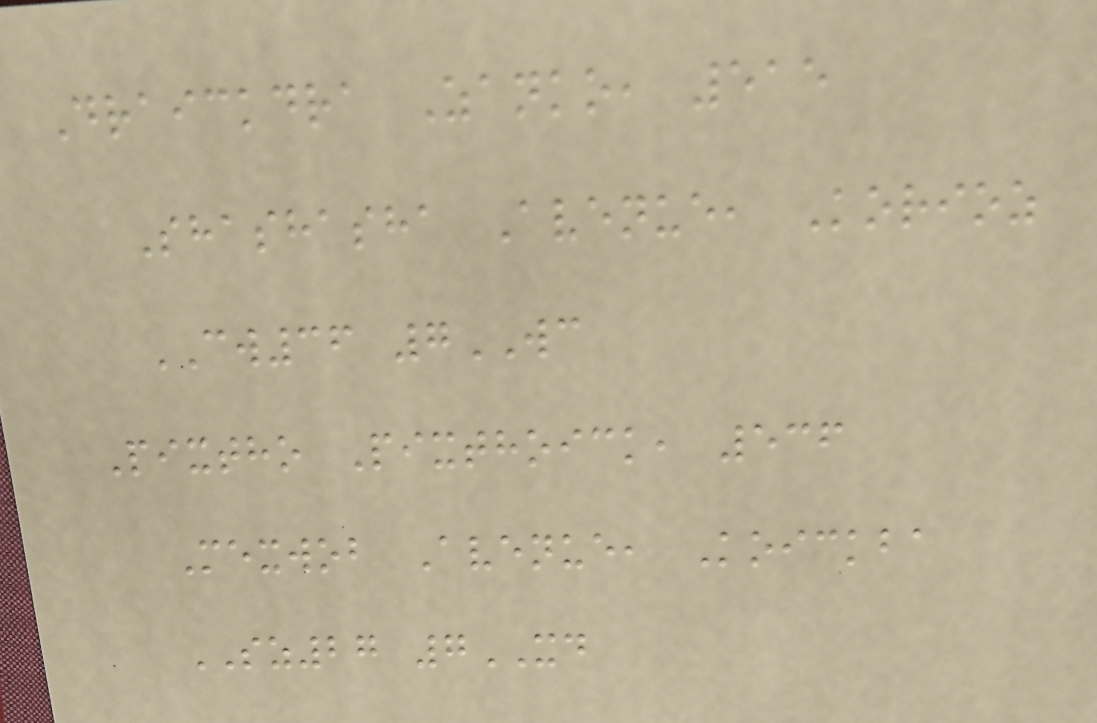Draickdra Zanko, 515
Shashasha Avenue, Korioz
CW36 7WC
Pixtho Pixthoick, 536
Mexwob Avenue, Koickba
SZ27 7XD
